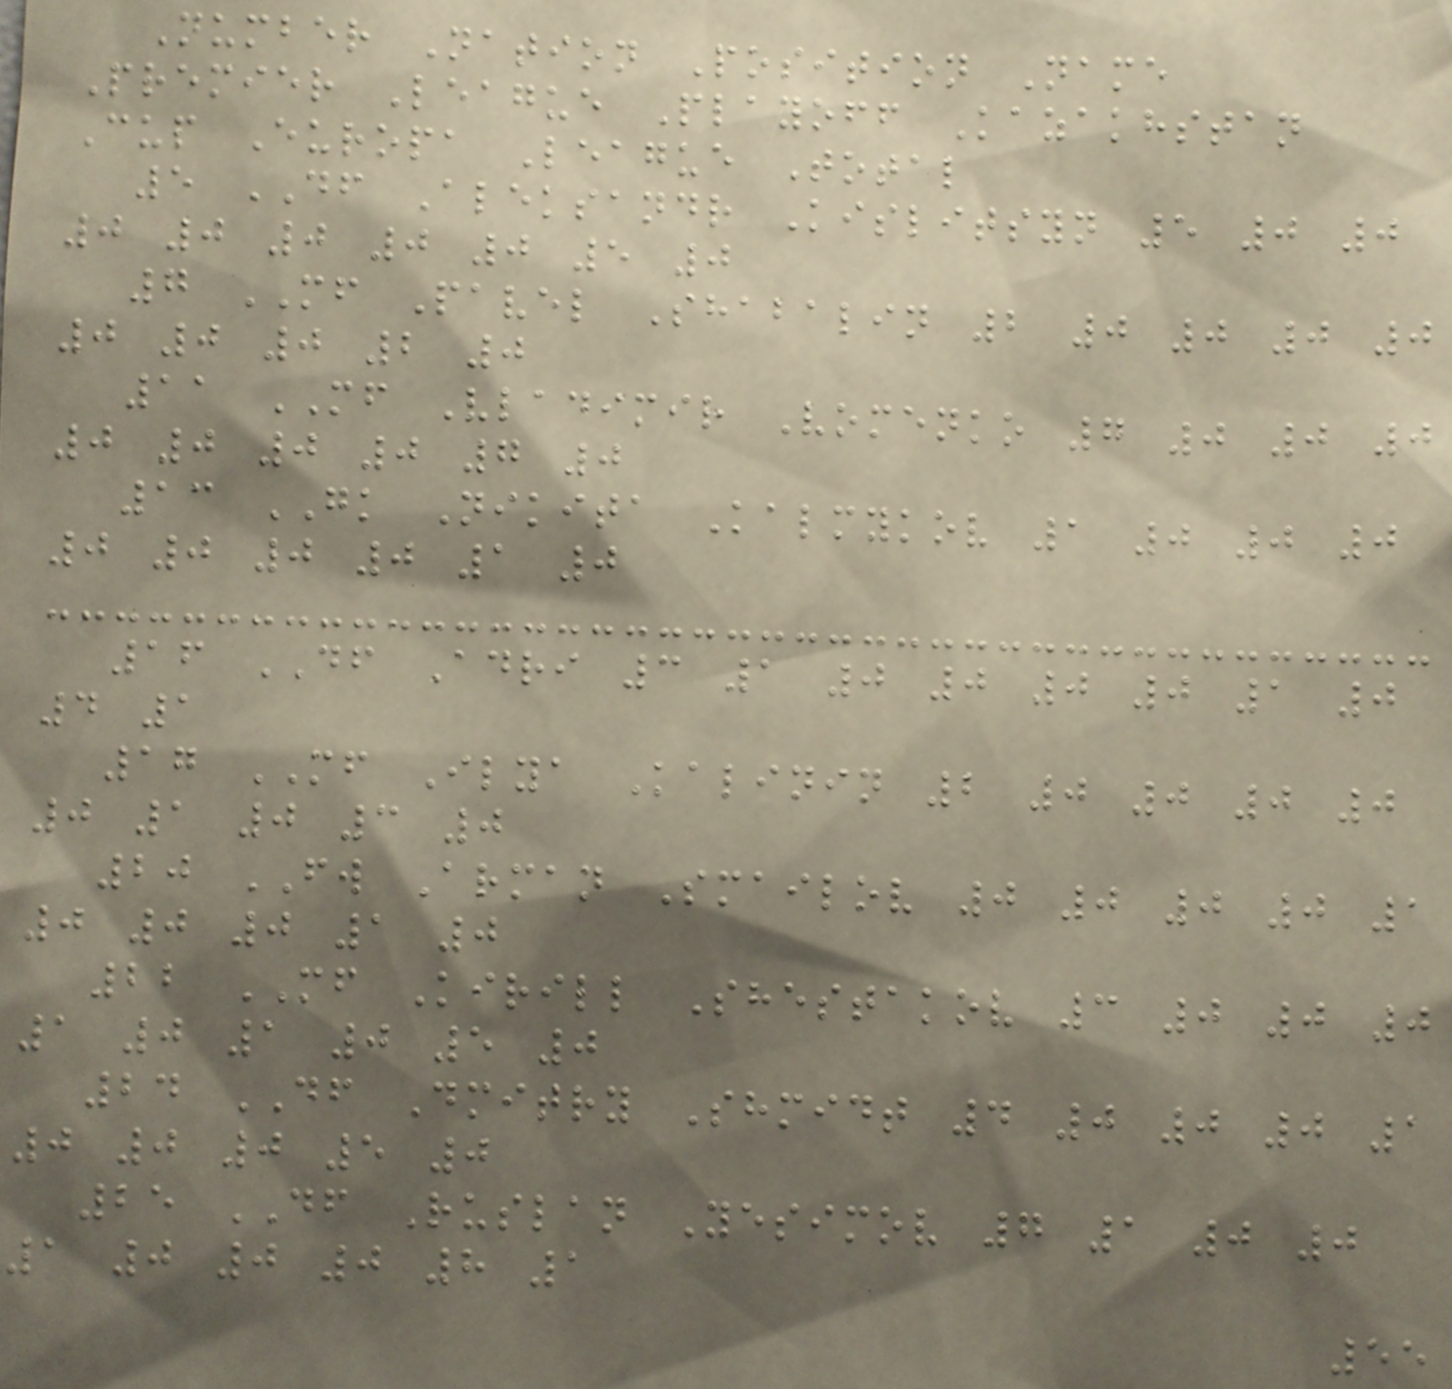Number Nation Position Name
Premier League Playoff Kazakhstan
Cup Europa League Total
5 DF Aleksandr Kislitsyn 5 0 0
0 0 0 0 0 5 0
7 MF Pavel Shabalin 2 0 0 0 0
0 0 0 2 0
11 MF Vladimir Vomenko 7 0 0 0
0 0 0 0 7 0
13 GK Nikita Kalmykov 1 0 0 0
0 0 0 0 1 0
16 DF Adri 3 1 0 0 0 0 1 0
4 1
17 MF Ilya Kalinin 2 0 0 0 0
0 1 0 3 0
20 FW Arman Smailov 0 0 0 0 1
0 0 0 1 0
22 MF Kirill Shestakov 3 0 0 0
1 0 1 0 5 0
24 DF Dmitry Shmidt 4 0 0 0 1
0 0 0 5 0
25 DF Ruslan Yesimov 7 1 0 0
1 0 0 0 8 1
55
